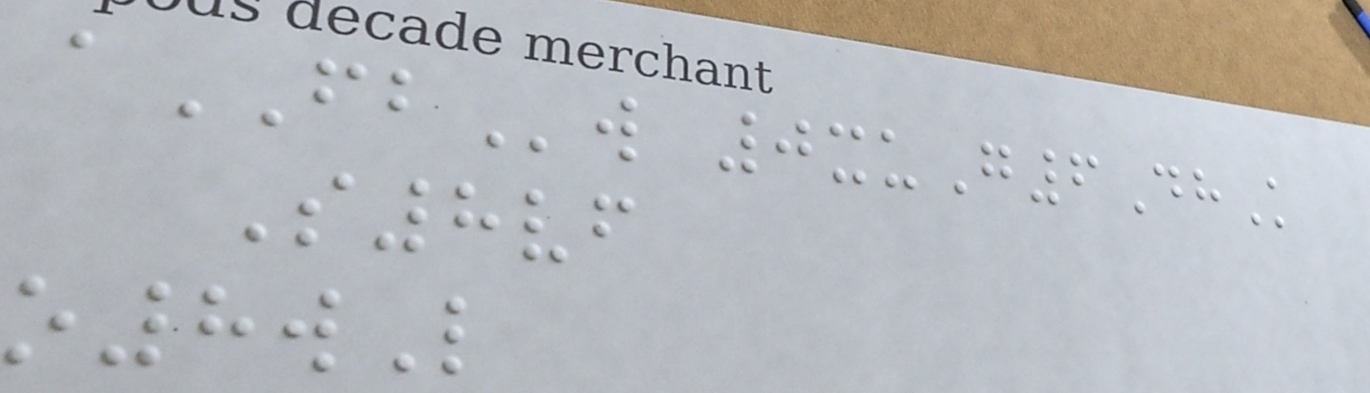aFBw 0xuG6DhK
S8vf
o8wL
